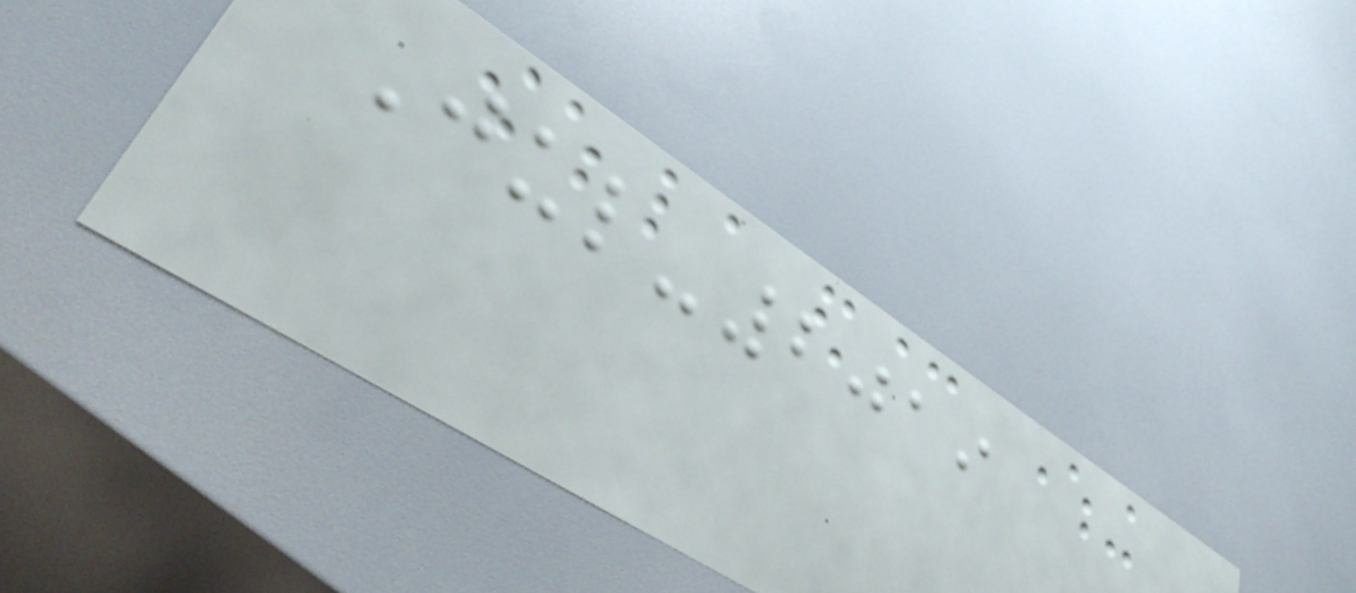Jul-2019
